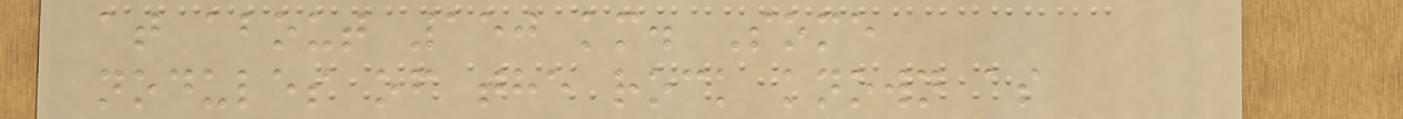at about 150 km. Some
nodules of the rock known as
